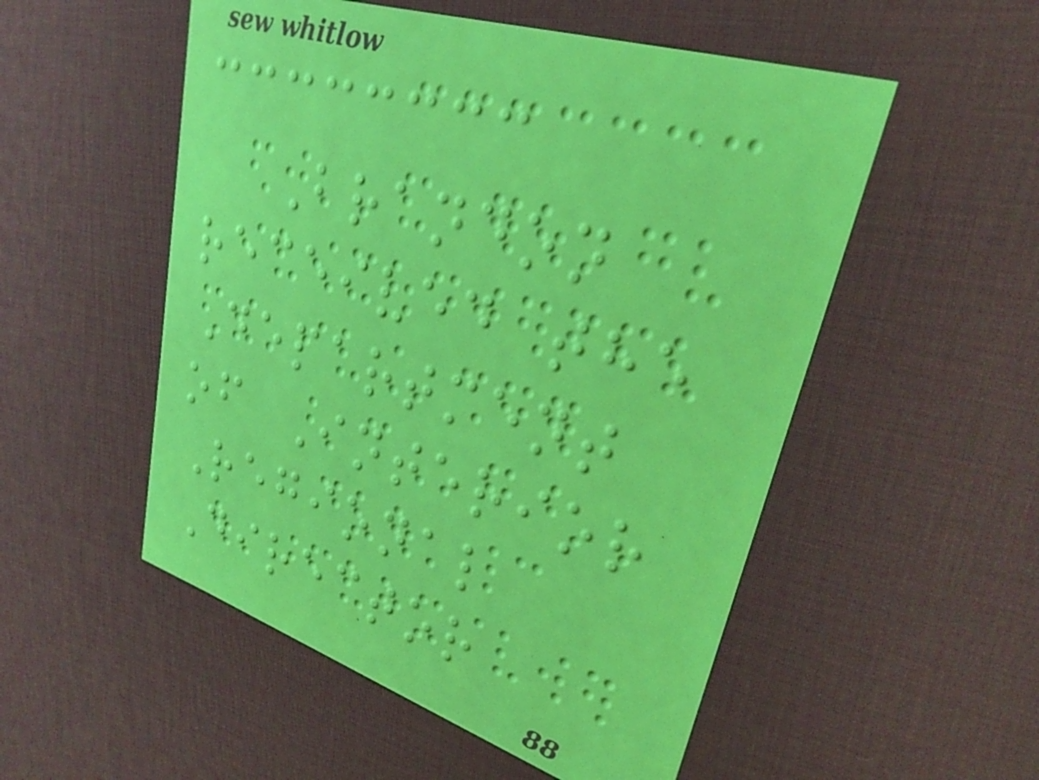Brandon
received the
Department
of Interior
Regional
Director
